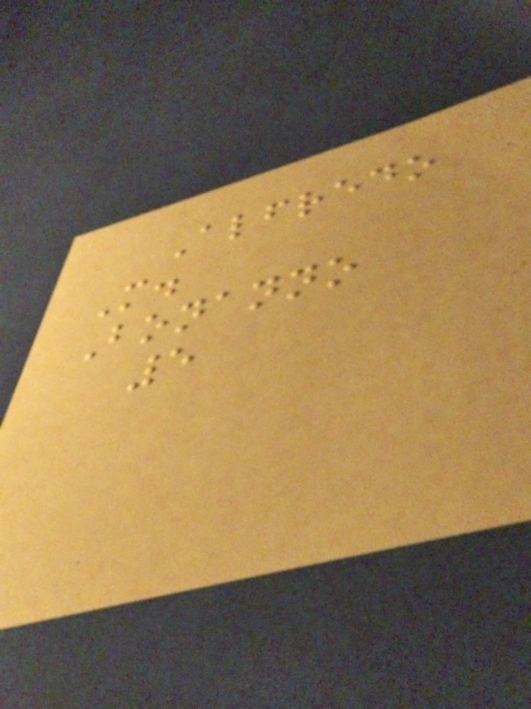Alfredo
M.
Bonanno
5
